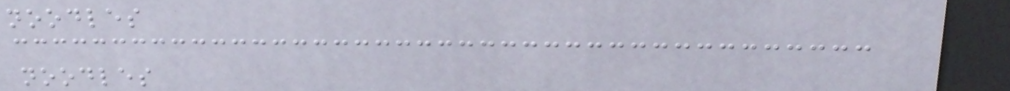noodles
noodles
